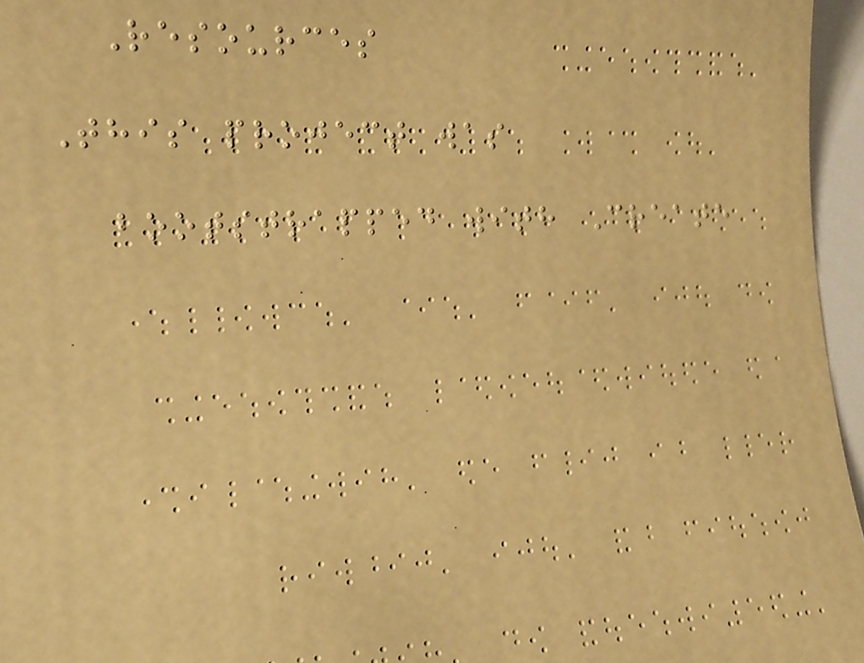Resources
This project was
bootstrapped with Create
